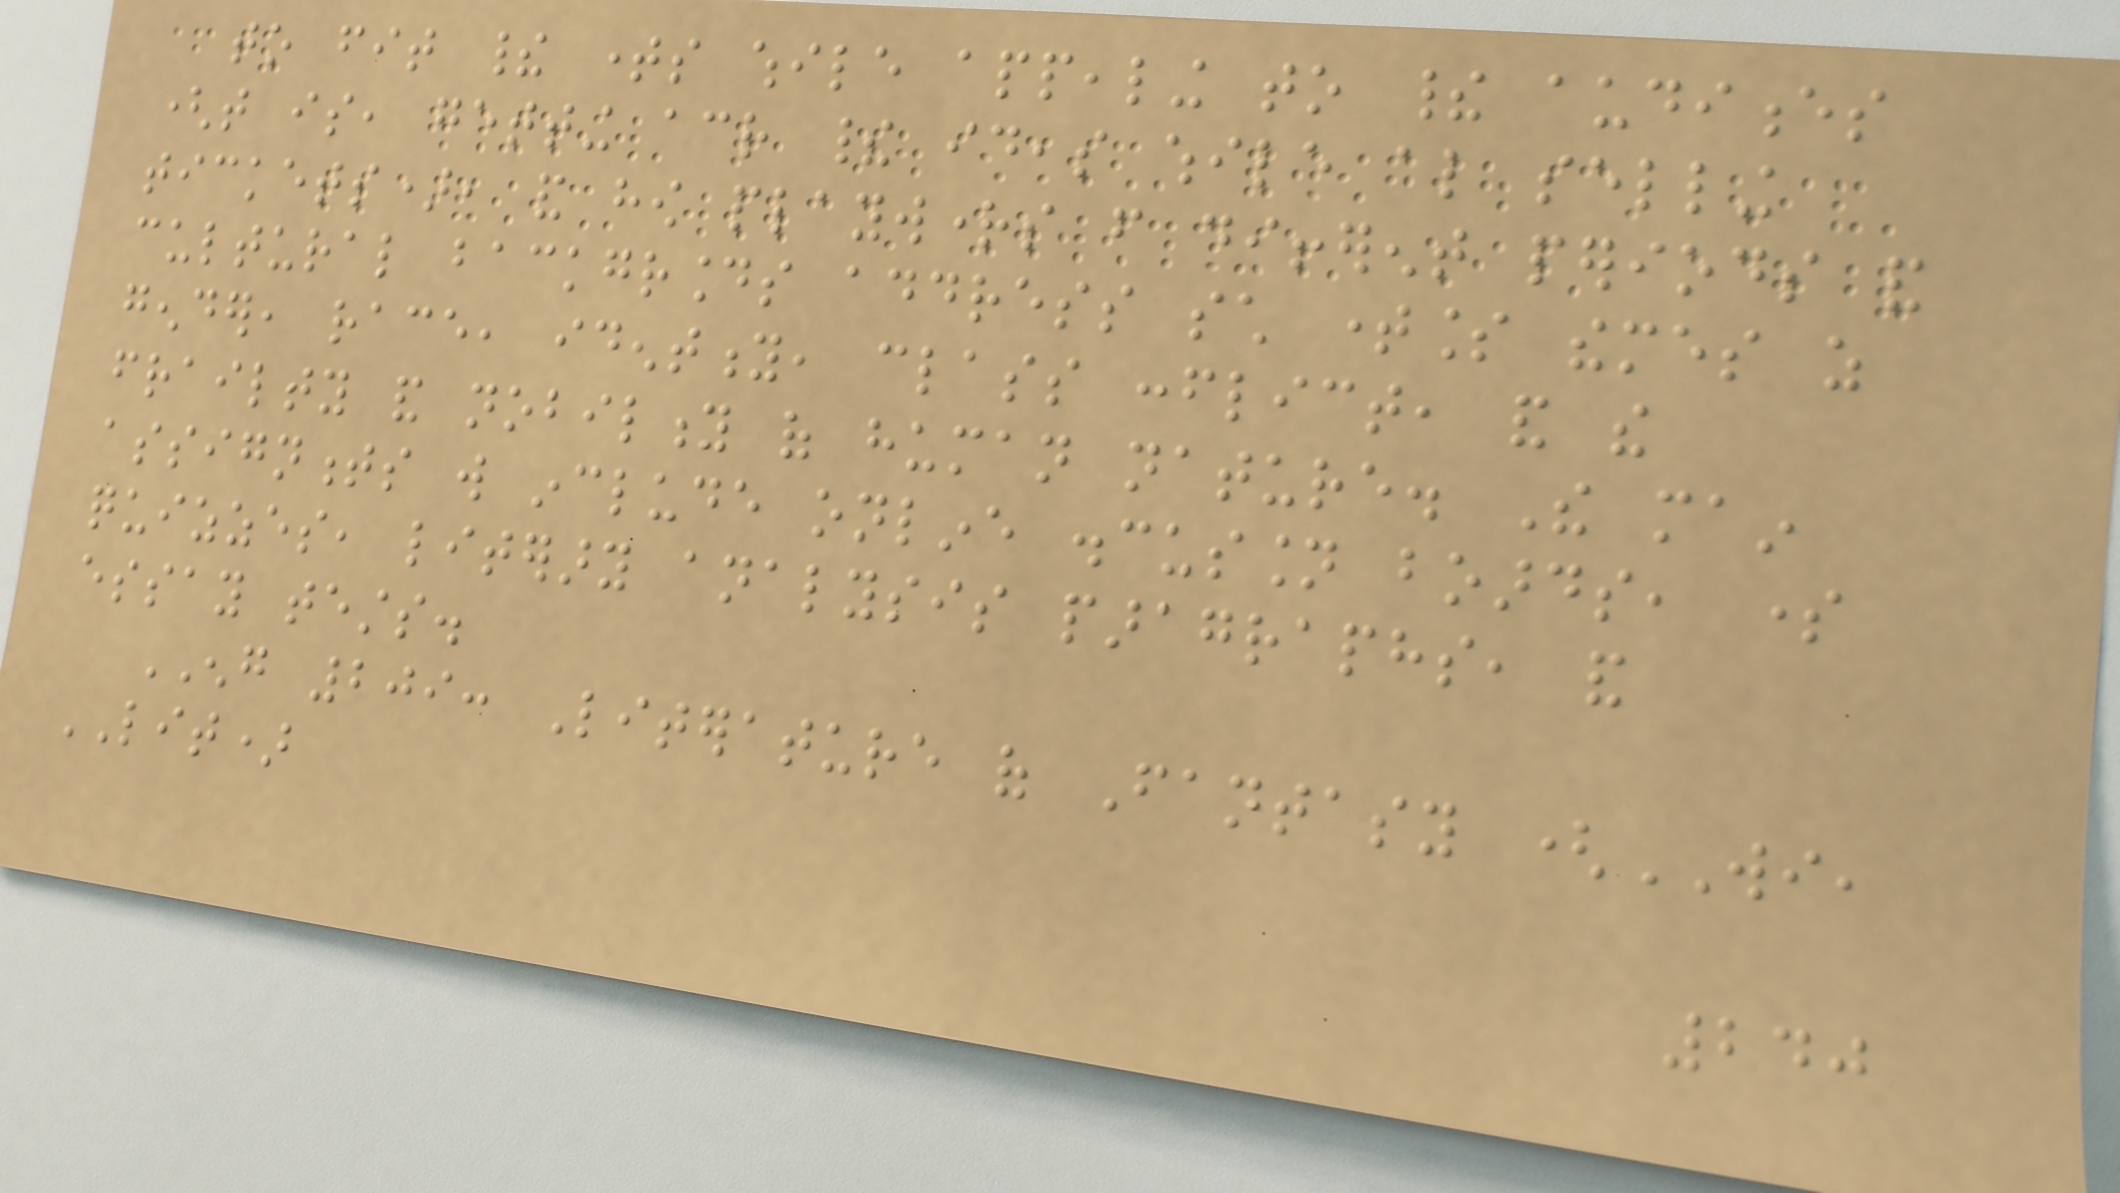to fit their times while appealing to their audiences
(that is, getting across their ideas while also selling
tickets), and how playwrights from different periods and
cultural backgrounds address such timeless themes as
gender, race, identity, class conflict, and the
frailty and nobility of human nature. The main
assignments will include online discussion boards, some
quizzes, literary analysis paragraphs, and
essay tests.
ENG 209: Literature of Fantasy (WI,
LIT)
240
